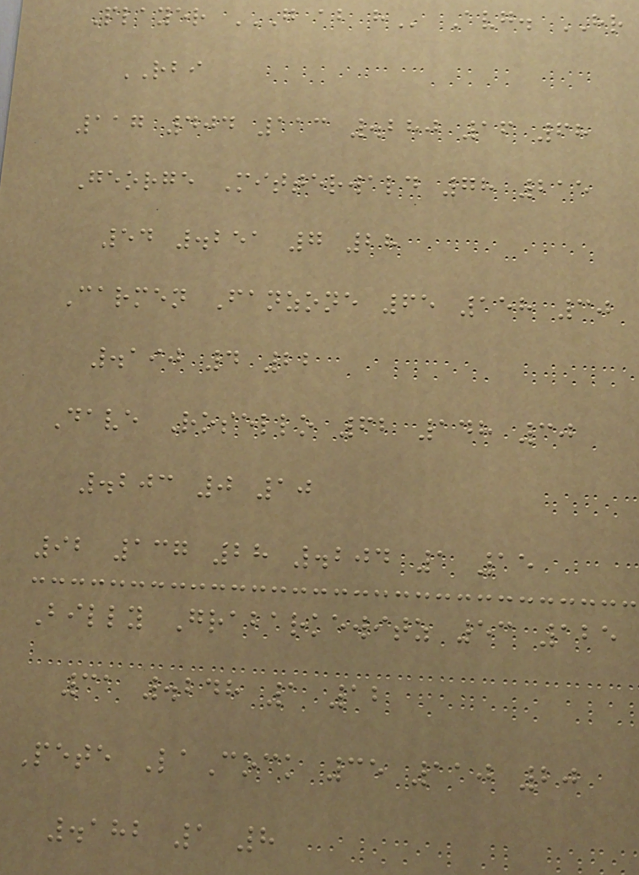Player G AB H Avg. HR
RBI
117 404 113 .280 16 68
George Mitterwald 78 215
54 .251 7 28
Carmen Fanzone 65 158 30
.190 4 22
Dave Rosello 62 148 30
.203 0 10
92 137 28 .204 1 15
Billy Grabarkewitz 53 125
31 .248 1 12
Pete LaCock 35 110 20
.182 1 8
